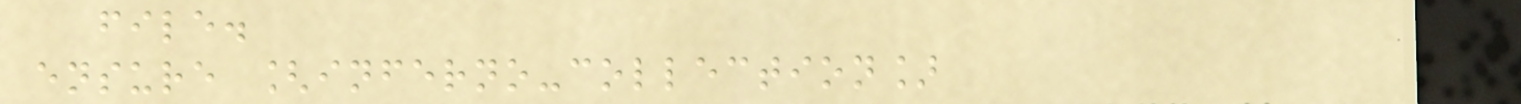file.
ensure [inferno-collection]
